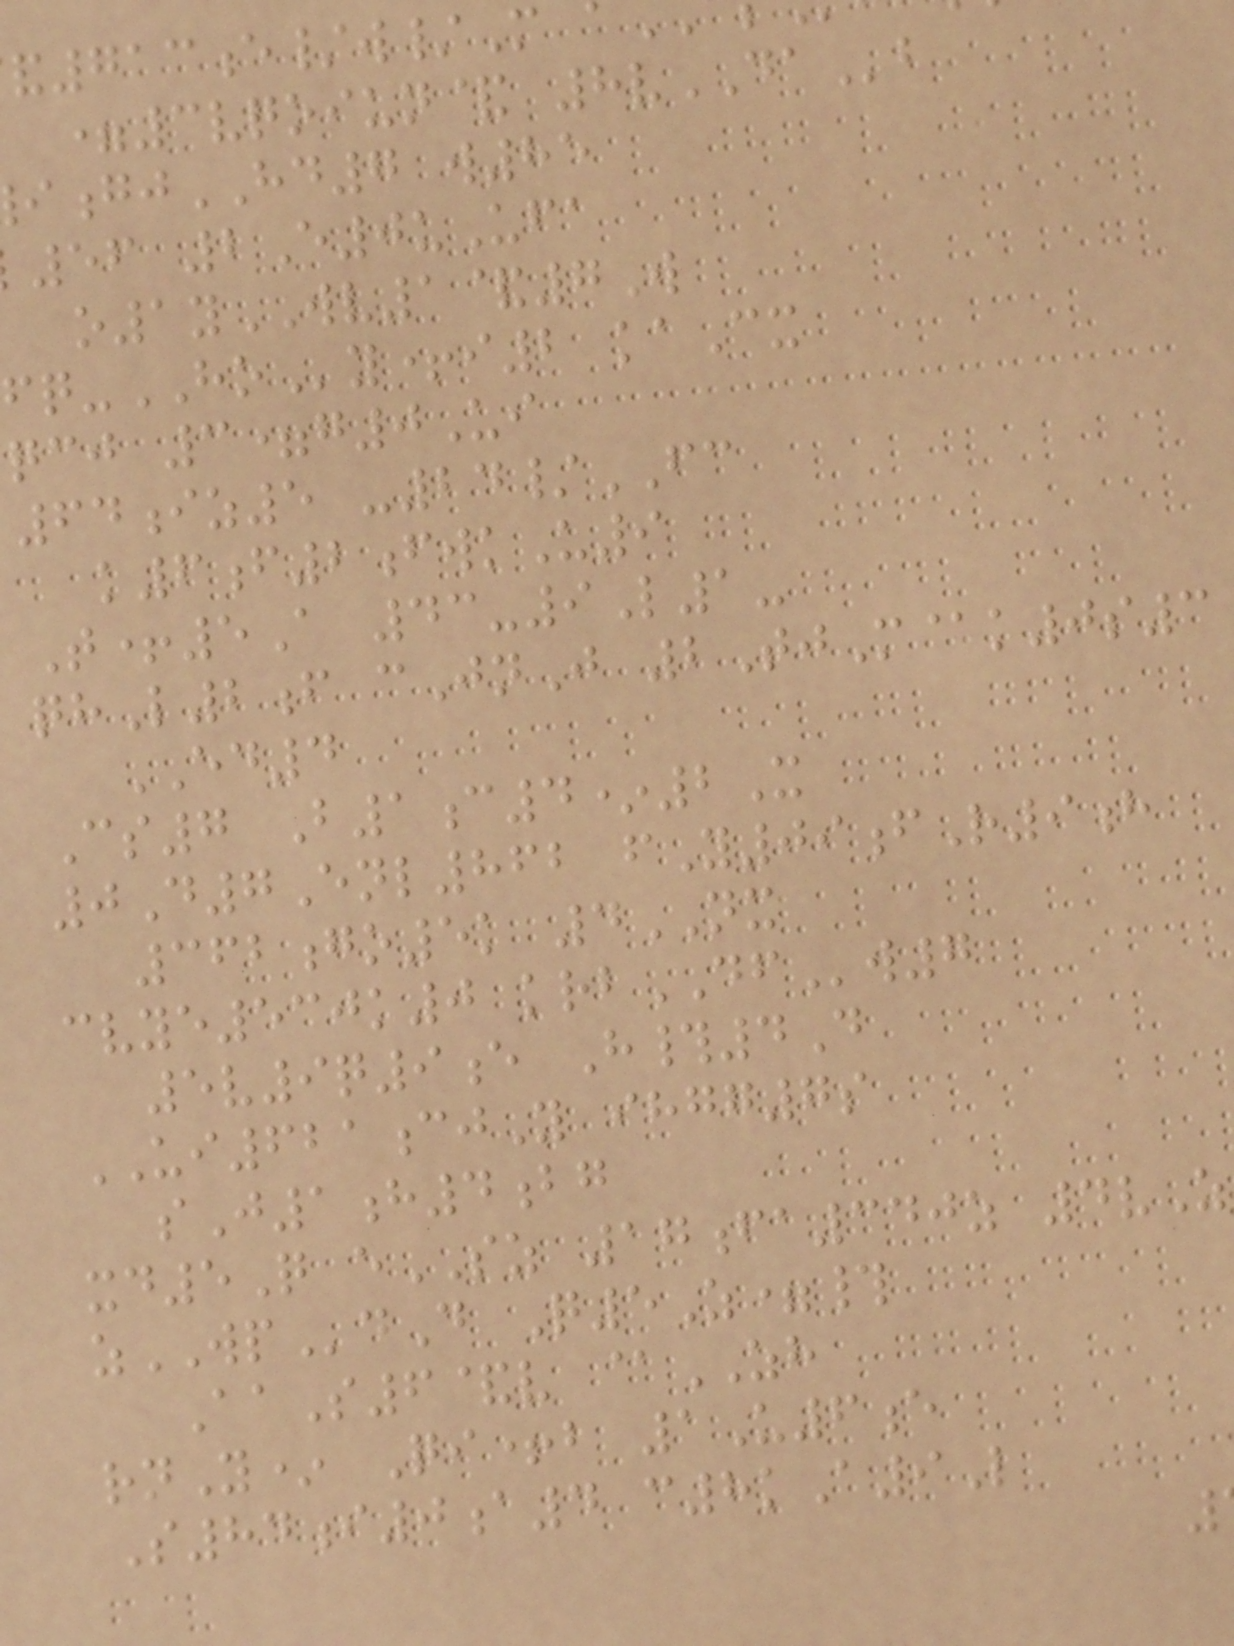713e/w/M
=3vqoiun& 8vDAb
gjHD7 w85
56 2E0uUfa
o1yWV1&7W
fq-HOy+i2 kaCx
qcj 3=g0Ui
64iz5 -24/FC
k6f2fwkU9
T+5A 43-9L1-
qhL2f cJnJ 2TjM@k0s3
ED4
Cs7 B1c4*2X
0D7Enl862 fY09fR9h
362go5k 4NX
cvye530k0 krbDFw7
5v9q9e H#4D
UI621cjY ihgg7s
sJ1h4bg
xd5Q eSZ 17fa340z 4vZ
zWPdD Q5Z=#
AaS6&v @ZH
rnY* Qi+b 1U6e
S84i0a4 c8kA9L
